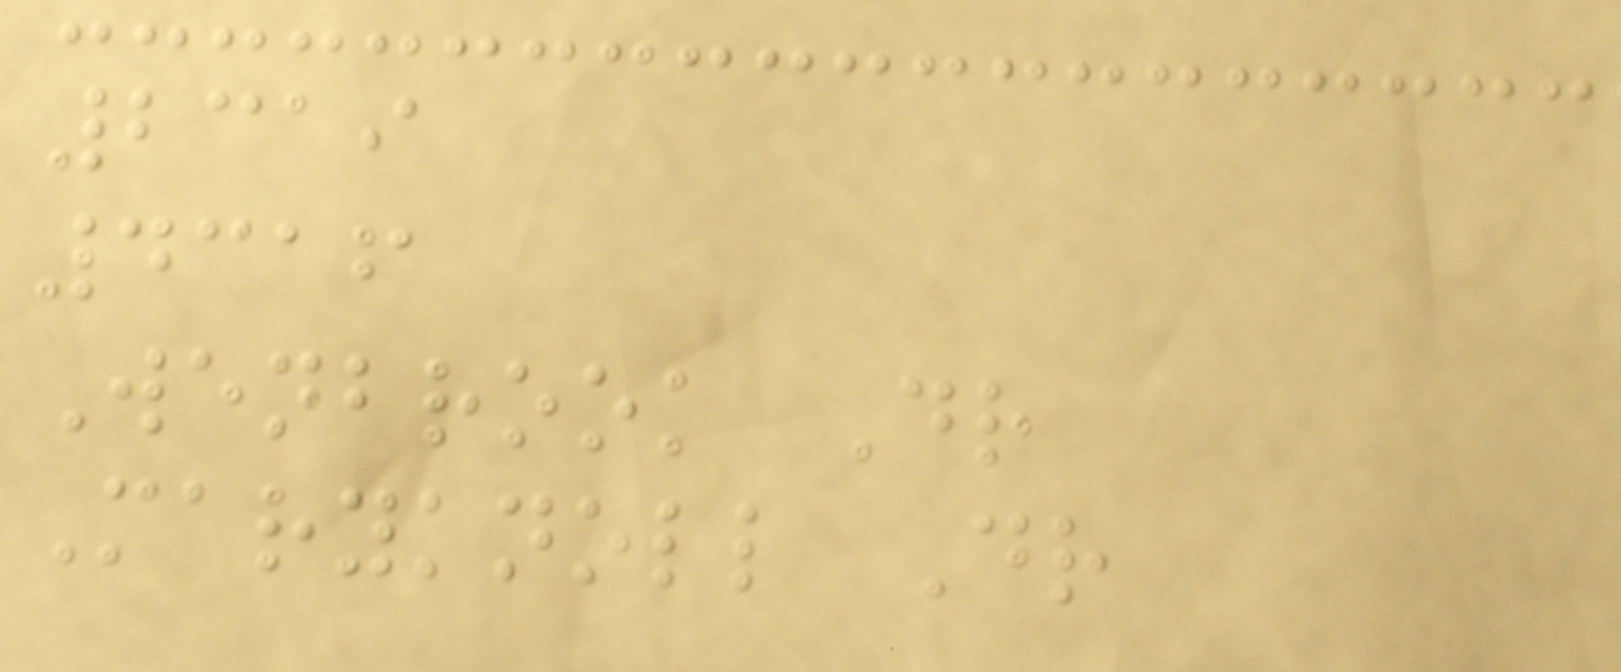2319
4316
Wenbrook Dr
Maryknoll Dr
